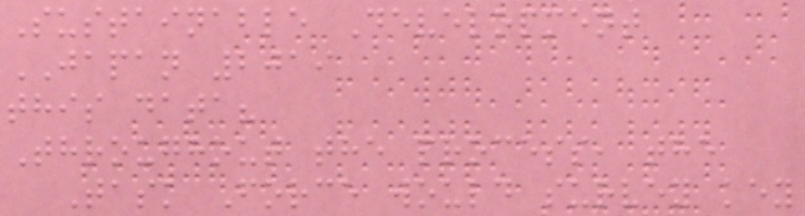Sustainable Development
JAPAN 2019
this data?
Throughout the process, the
Task Force would survey key
